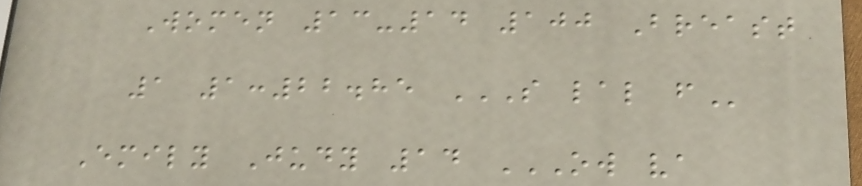Women 13-14 100 Breast
1 1:22.85 S LAL F
Emily Judy 14 OW VA
